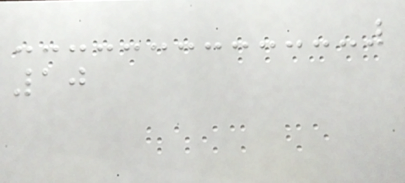10
